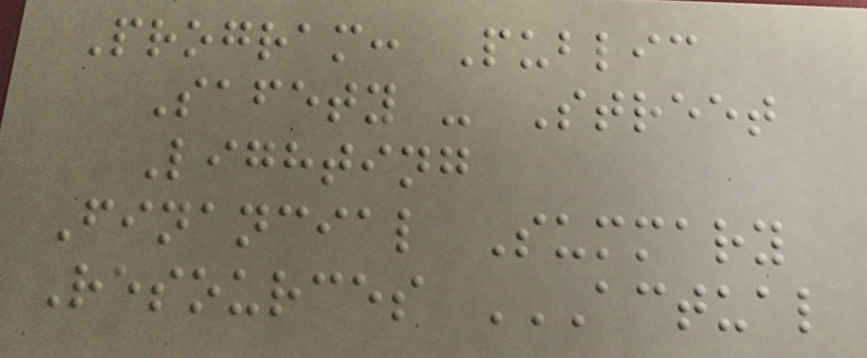Program: Public
Safety - Street
Lighting
Financial Summary
Resources ACTUAL
